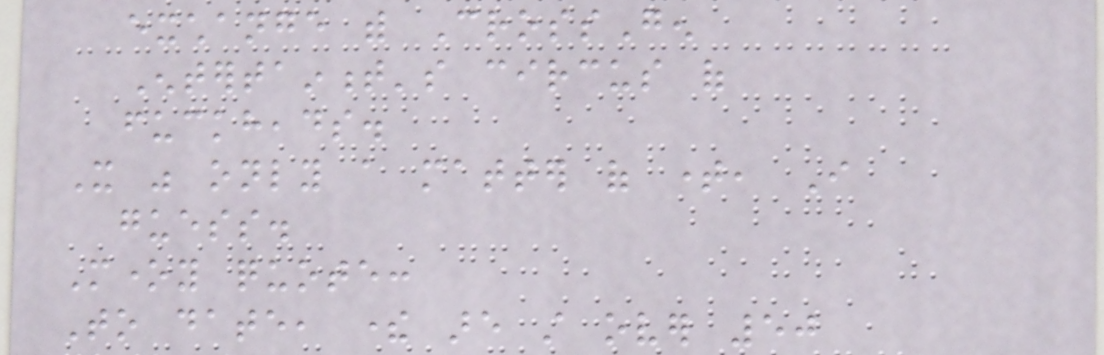exchange with CrossGen
Entertainment's circus of
fuckheads.
It was only a matter of time, I
guess.
Money quote:
To date, there are still over 50
